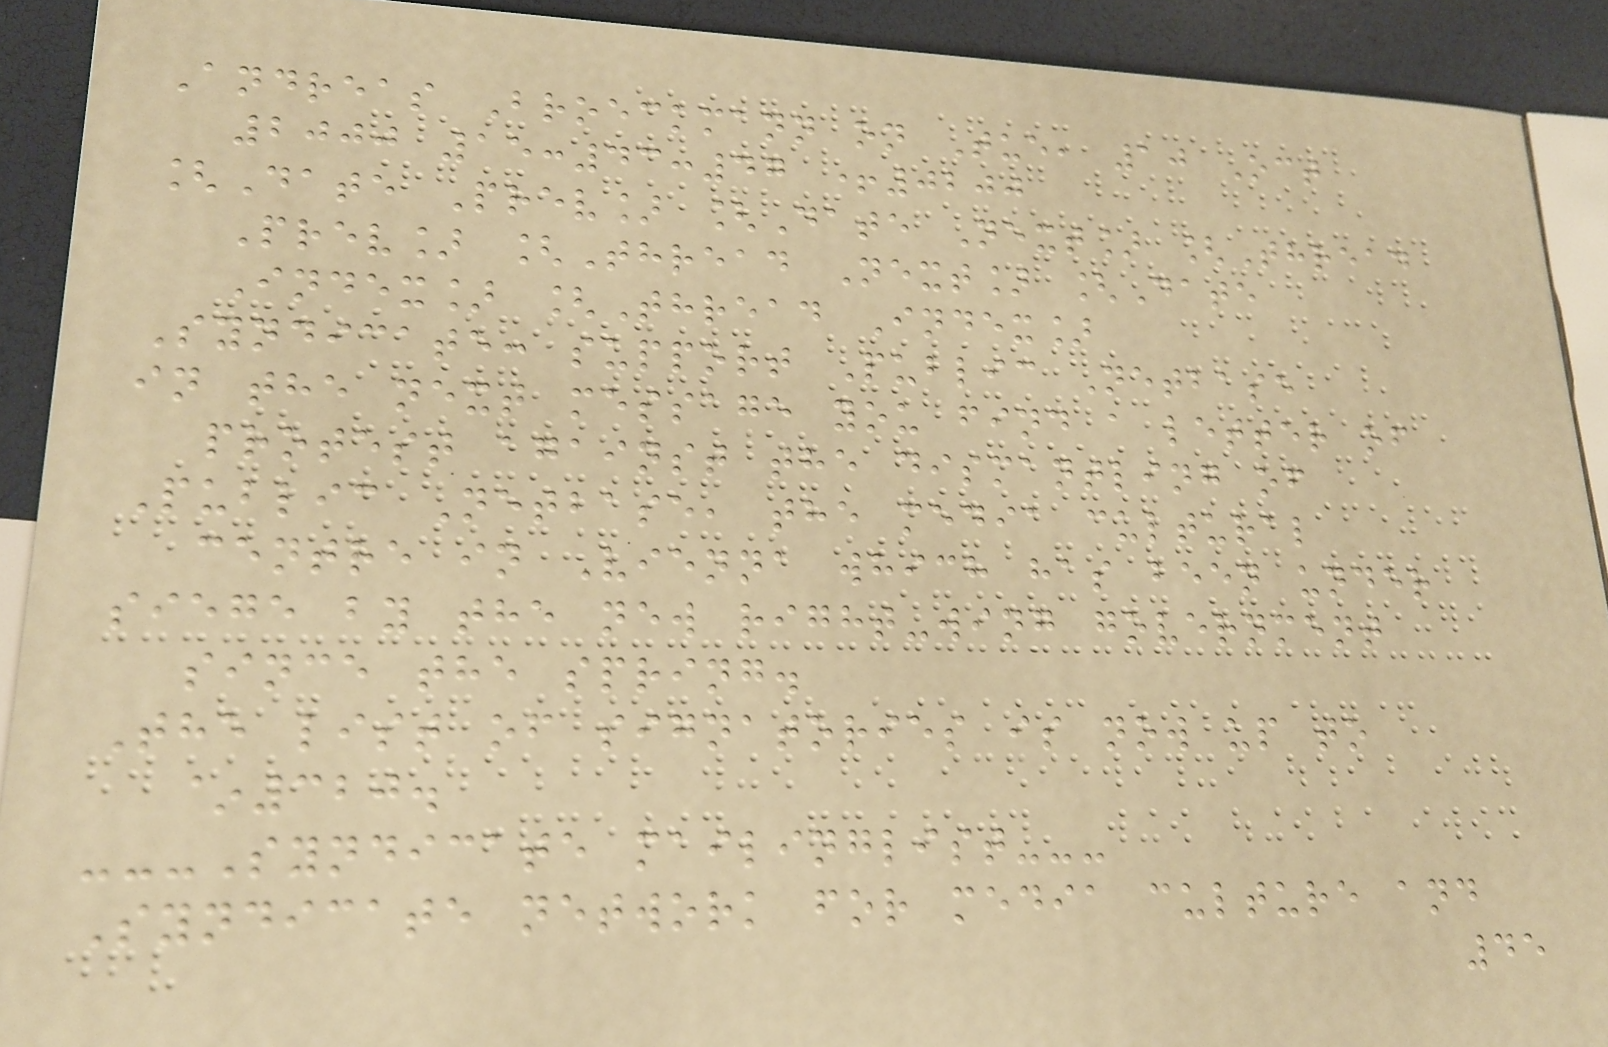Andreas Broeckmann on Tue, 10 Oct
2000 15:43:47 +0200
[Date Prev] [Date Next] [Thread
Prev] [Thread Next] [Date
Index] [Thread Index]
Syndicate: support Public Netbase
in the next message you find a letter of
protest against the dismantling of
Public Netbase, the media cultural
centre in Vienna which has been under
siege by the new right-wing government
since the spring.
The list of signatories is now up to
~320.
---Syndicate mailinglist---
Syndicate network for media culture and
45
